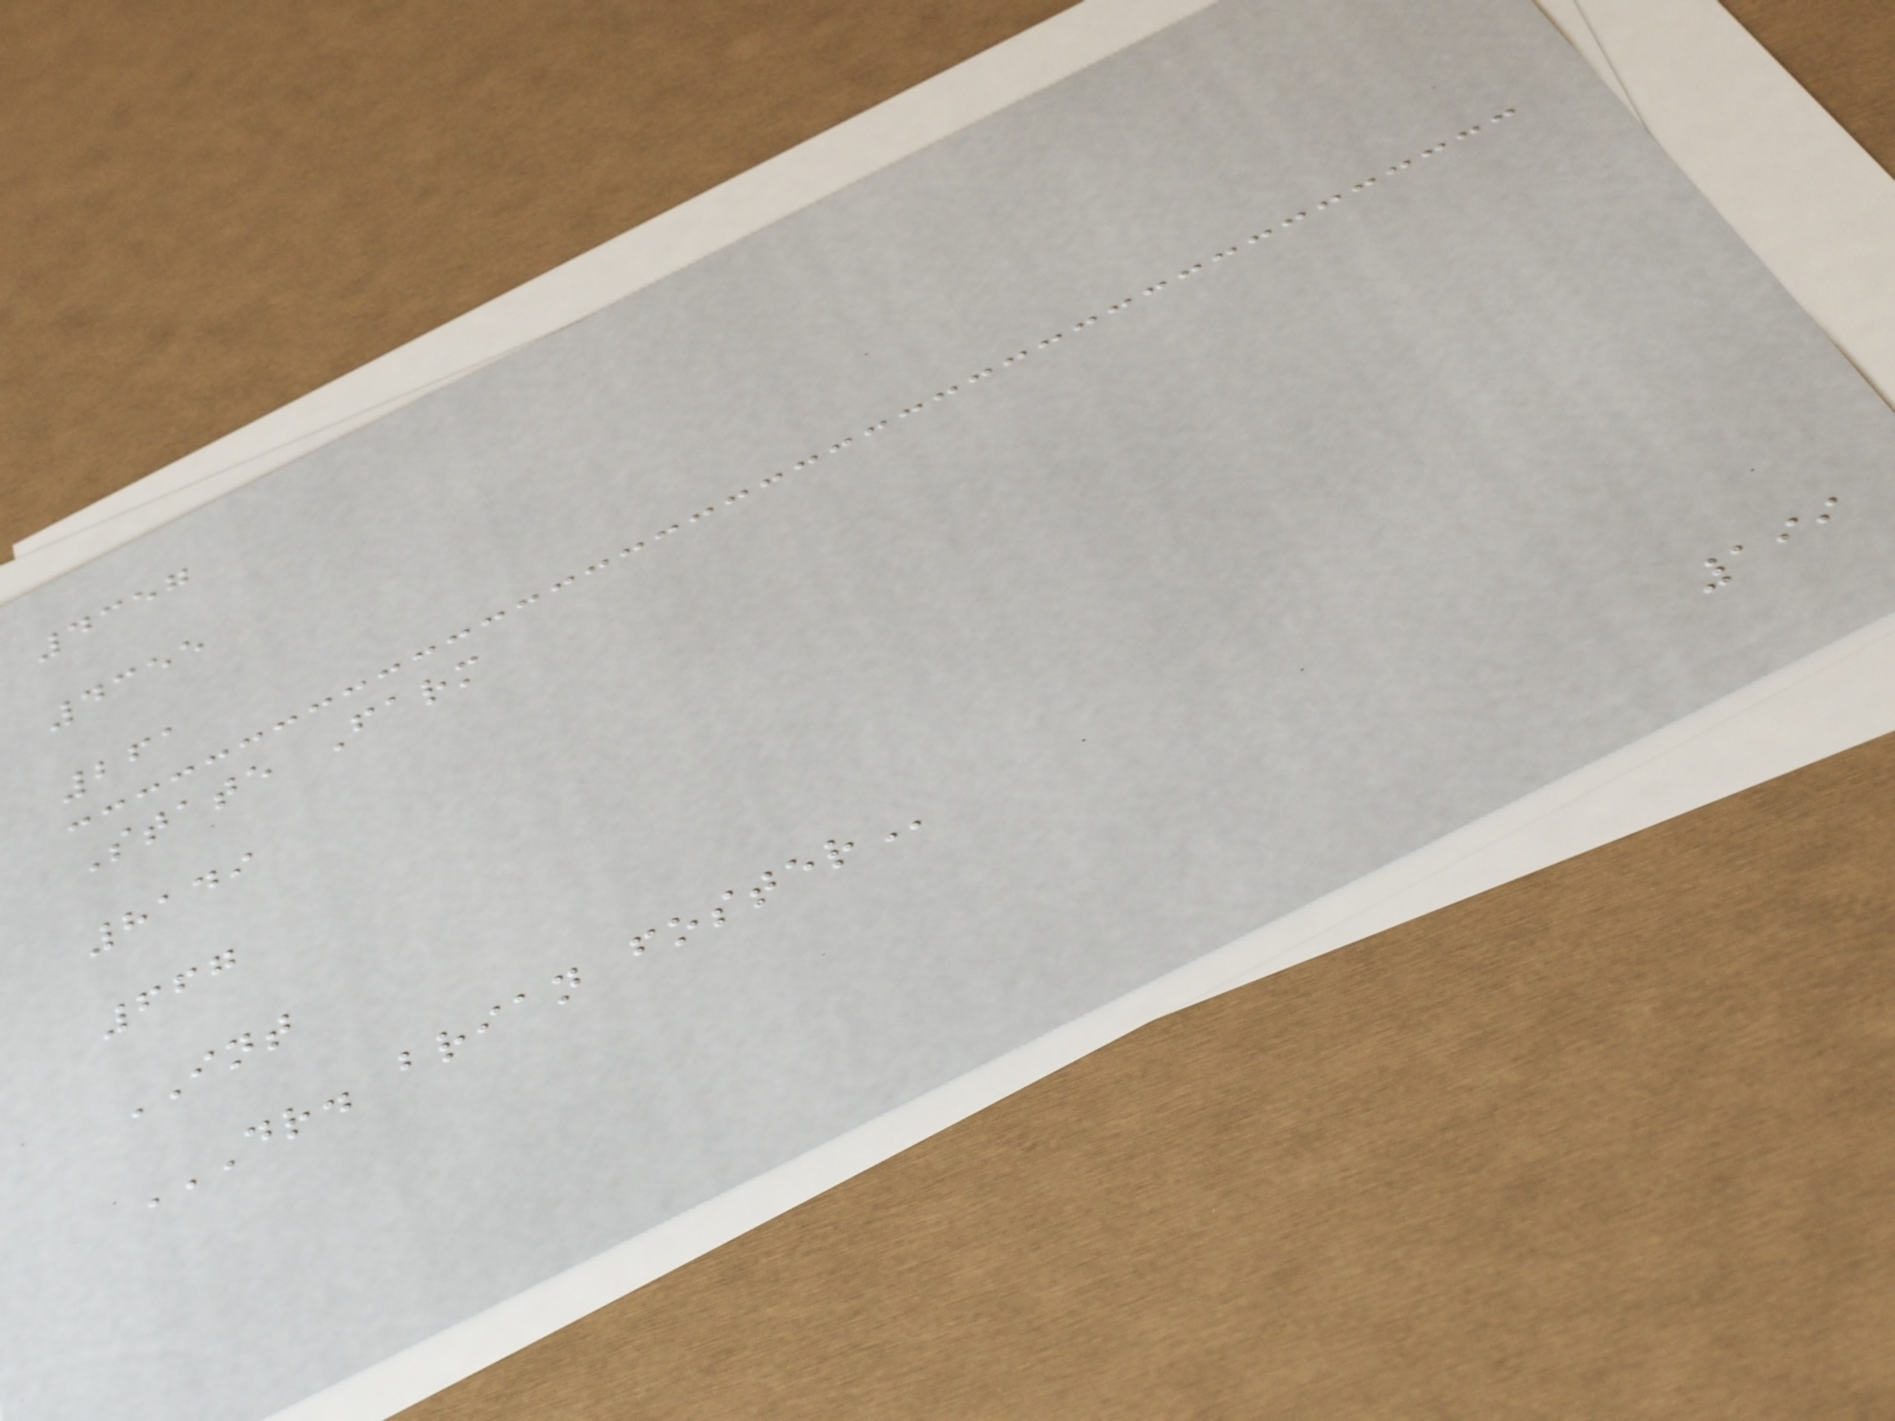4357
4355
261
State Farm
8149
667
INT
DR. BRIAN FOSTER
199
